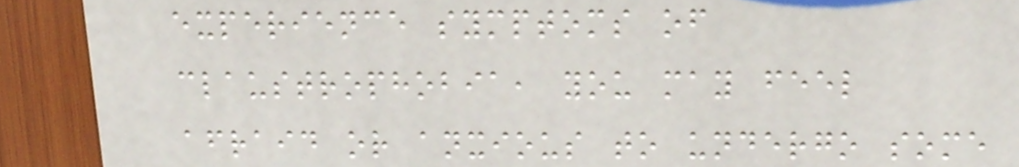experience symptoms of
claustrophobia, you may feel
afraid or anxious to undergo some
